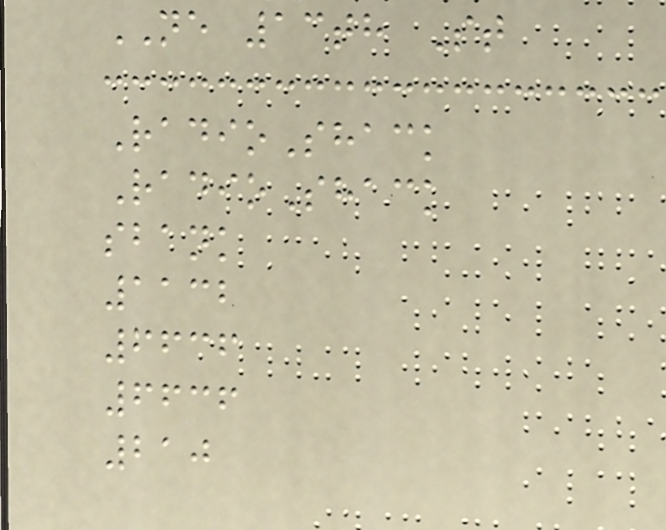NE 13th St
RadioShack
RadioShack
sbank
1132
6636
6636
210
